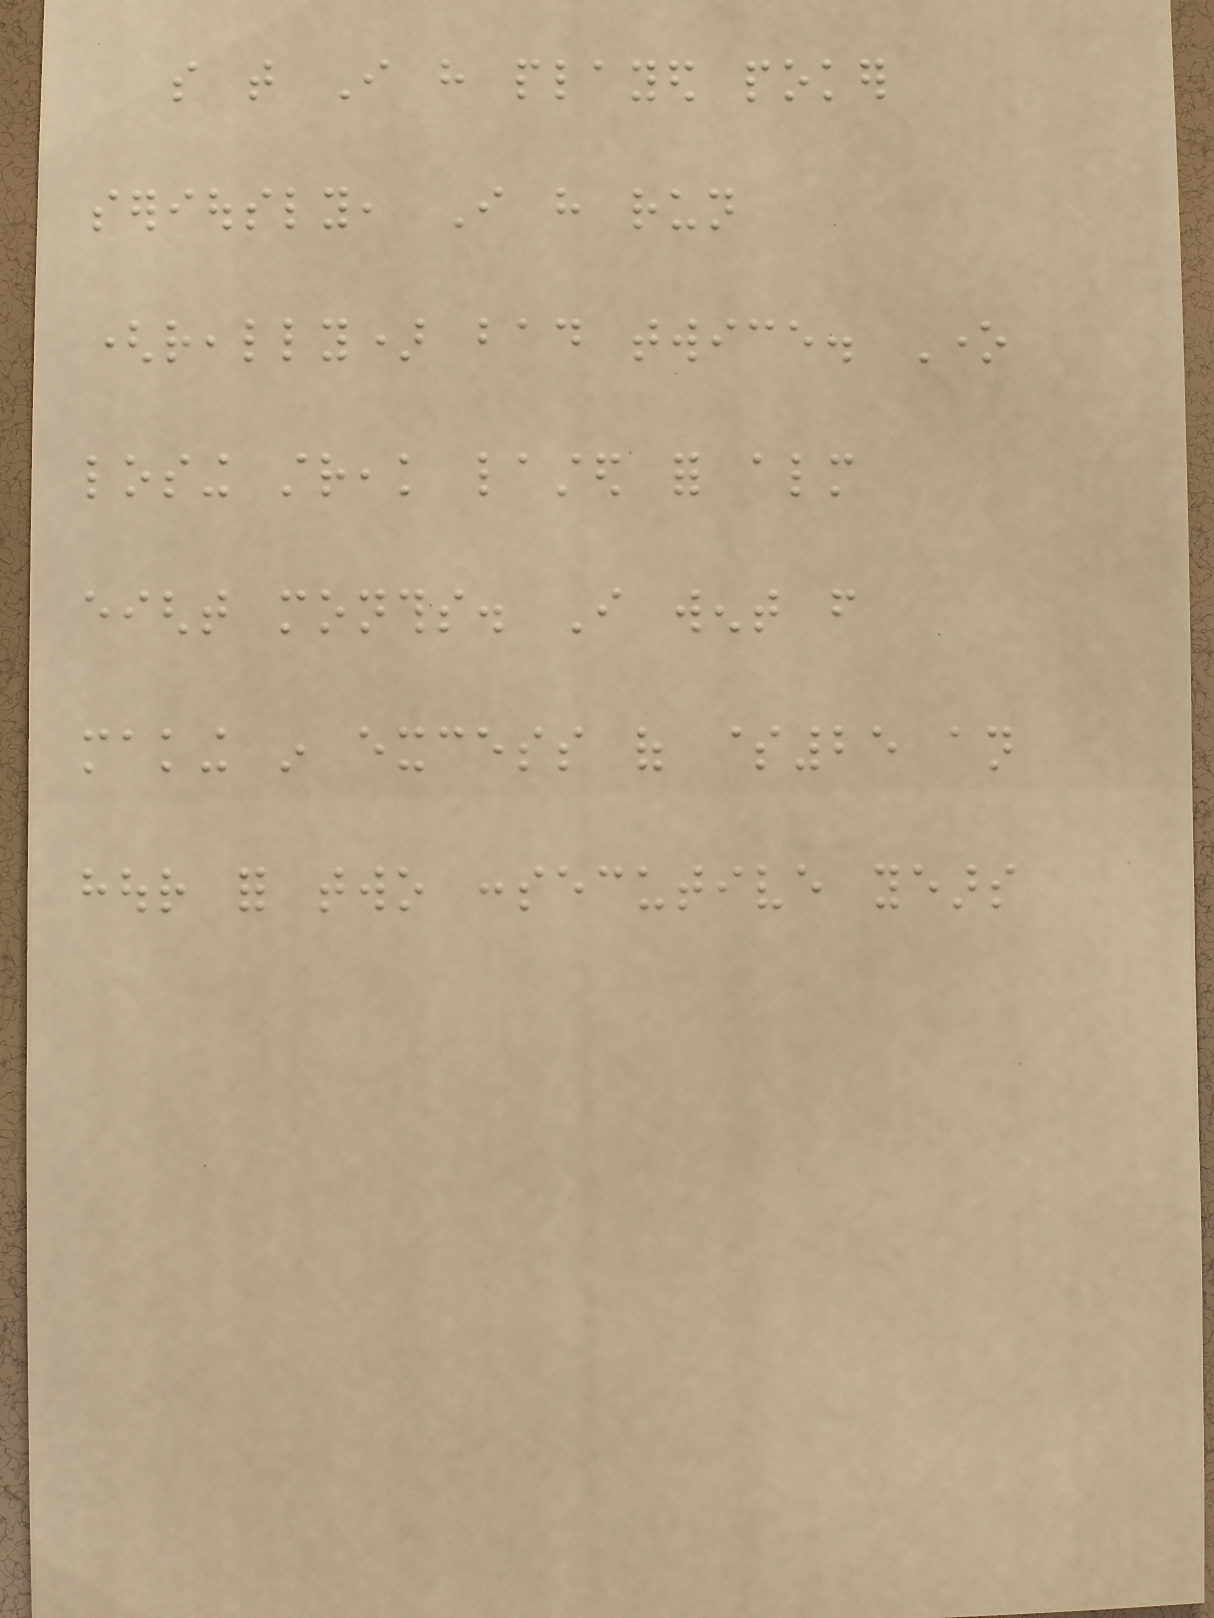so that I have played poker
seriously, I have run
(really) bad twice. One
losing streak lasted for almost
eight months. I went from
making in excess of $25 an
hour for two consecutive years
